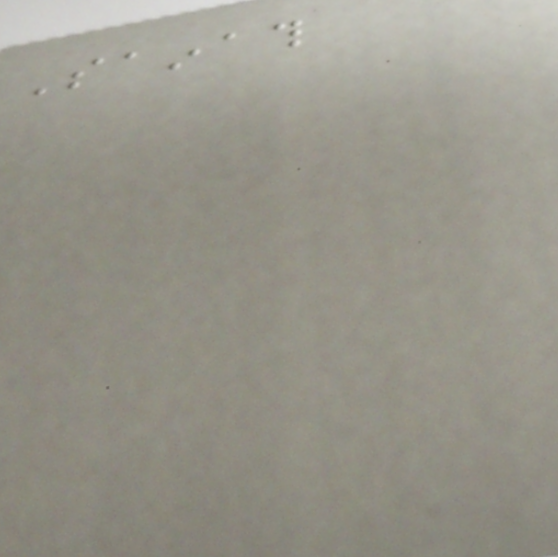Sainath
